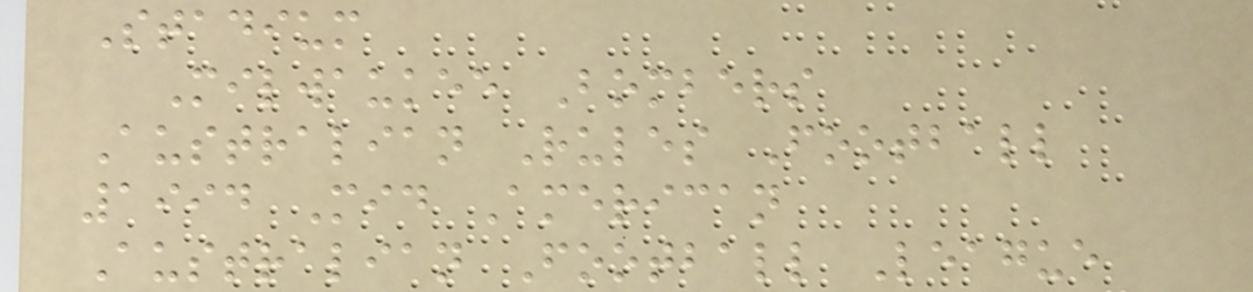Stadium
Milwaukee Bombers
Australian Rules Football
1994 Mid American
Australian Football League
